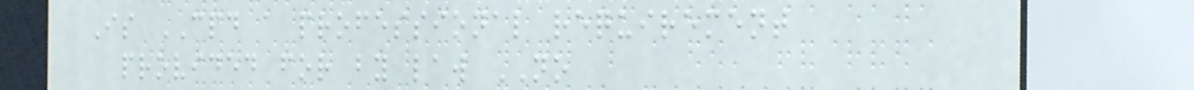Is CPD a professional requirement
provided for by law NO
